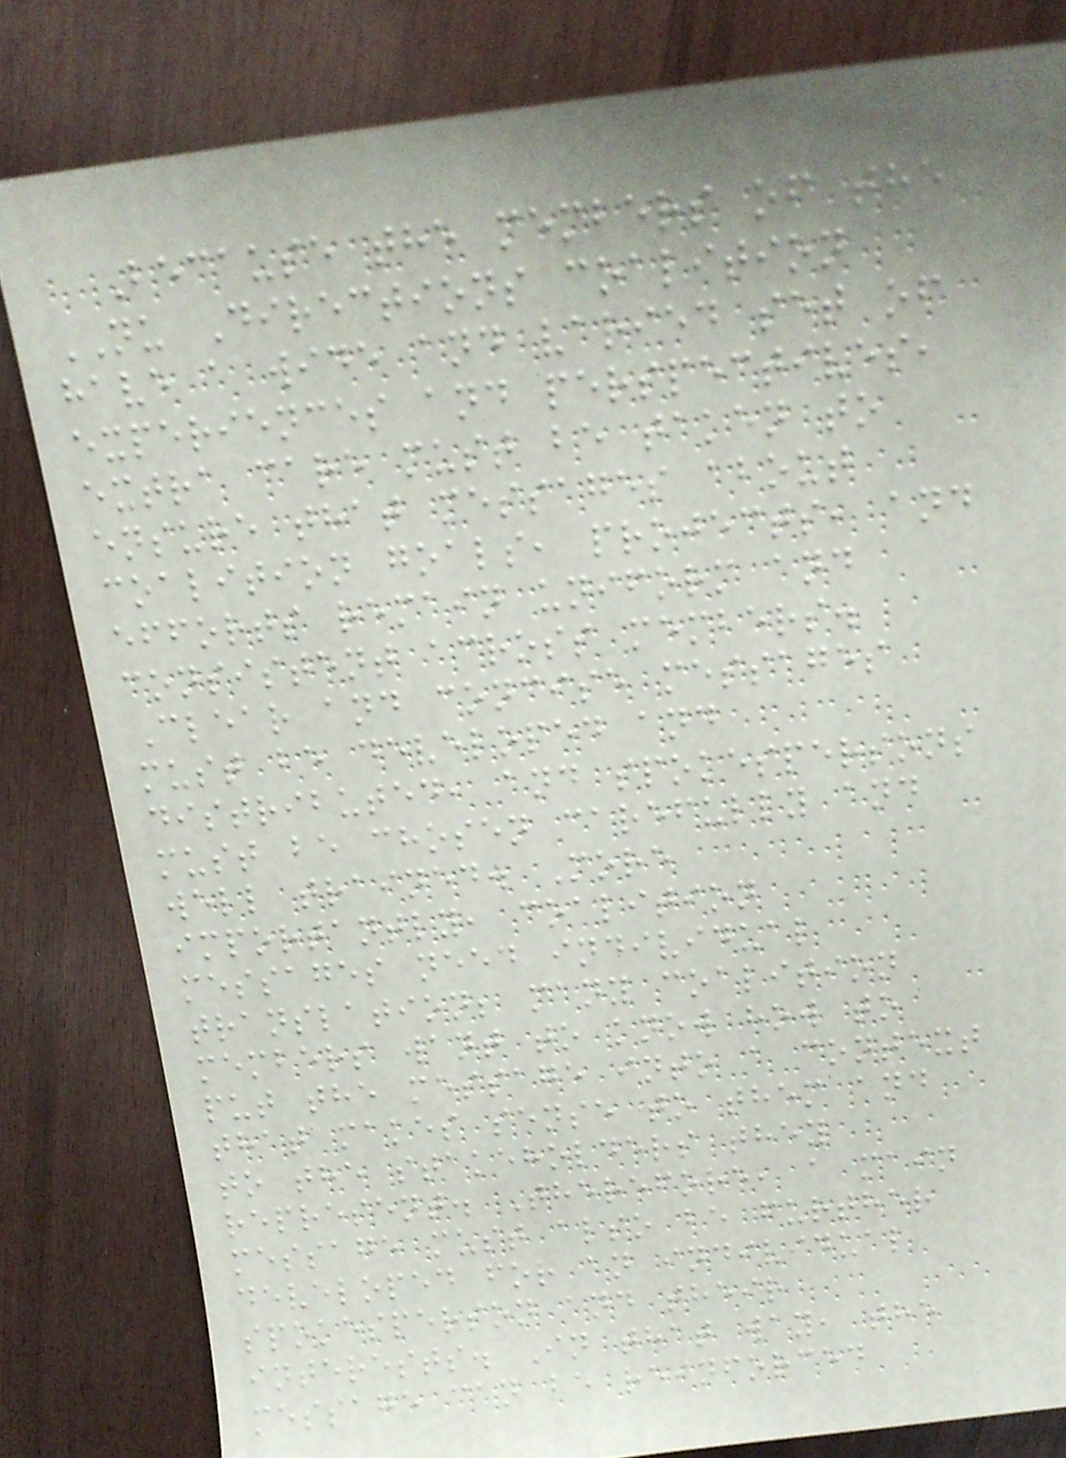Because the members of the
NU Directions coalition
have a wide and varied set of
experiences and perspectives,
extra care must be taken to
ensure that messages about
coalition goals, projects, and
efforts remain uniform and
consistent across members.
Clear and concise messages
must be developed and
distributed, and spokespersons
must be chosen carefully and
well trained. More
importantly, coalition
messages need individual
translation; many coalition
members want to know how to
put the message into a context
that makes sense to them and
to the stakeholders they
represent. Therefore, a main
message must also be further
developed for an individual
spokesperson and their
interests. In that way, the
message can be reinforced
